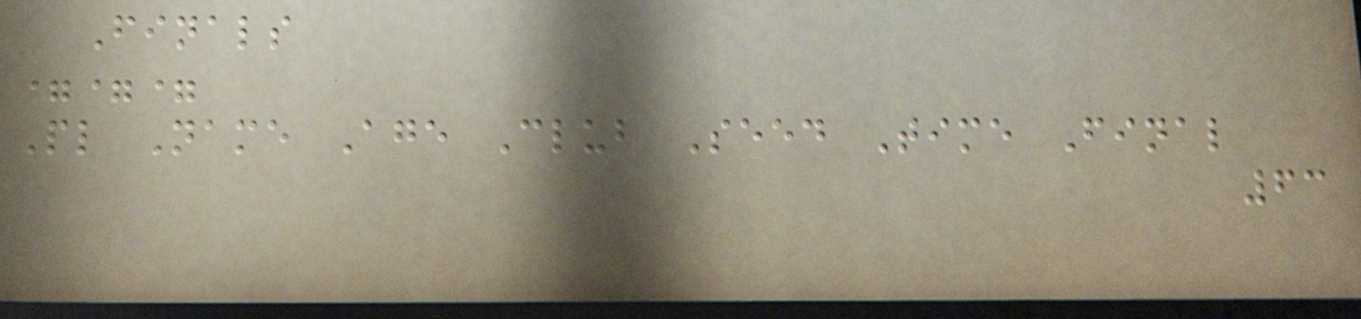Finals
===
Pl Name Age Club Seed Time Final
63
